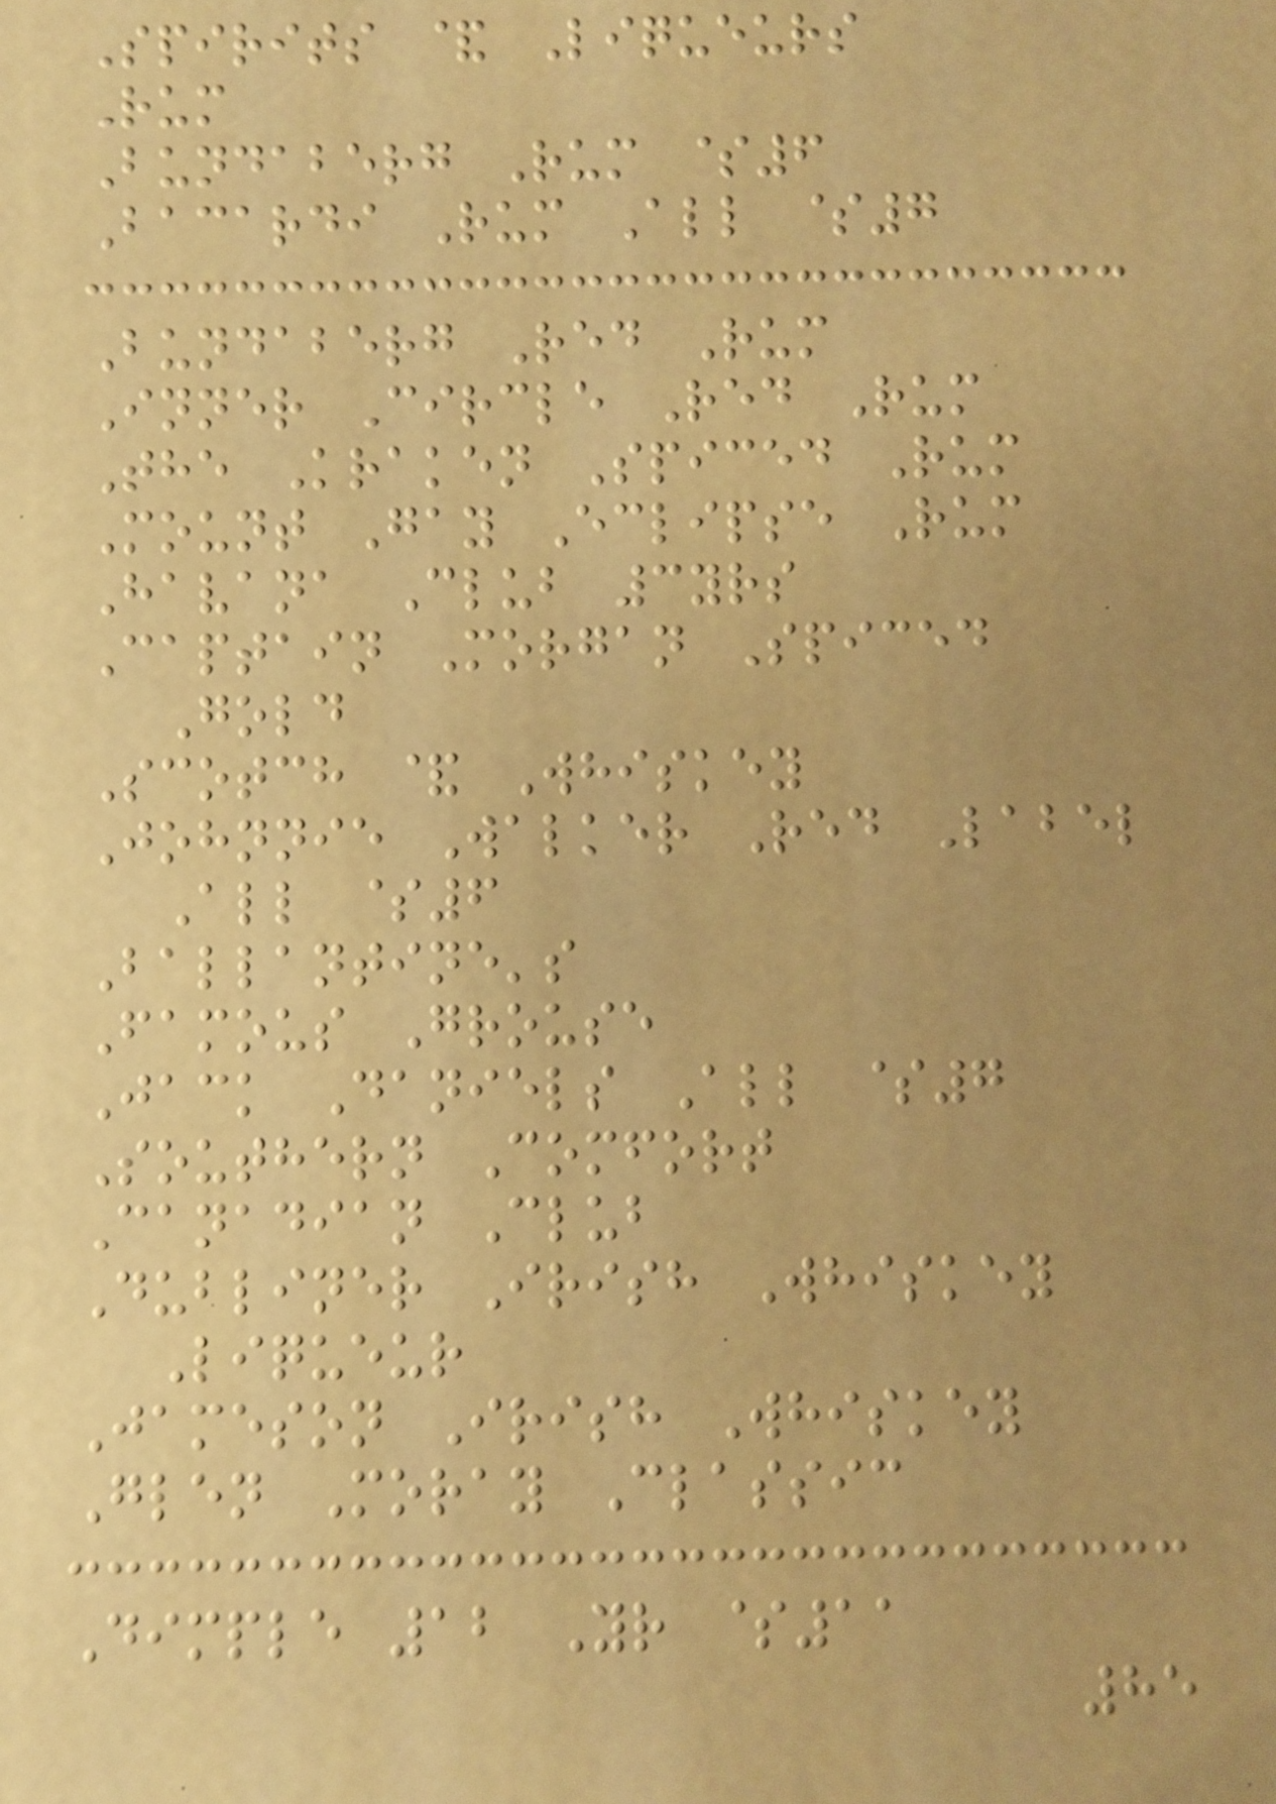Spirits & Liqueurs
Rum
Bundaberg Rum $6
Bacardi Rum All $7
Bundaberg Red Rum
Inner Circle Red Rum
The Kraken Spiced Rum
Mount Gay Eclipse Rum
Havana Club 3yrs
Captain Morgan Spiced
Gold
Scotch & Whiskey
Johnnie Walker Red Label
All $6
Ballantine's
Famous Grouse
Jack Daniels All $7
Southern Comfort
Canadian Club
Dubliner Irish Whiskey
Liqueur
Jameson Irish Whiskey
Glen Moray Classic
Dimple 12 Yr $11
85
